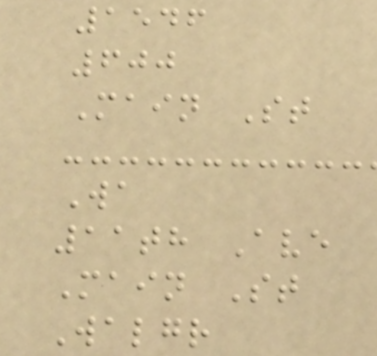1546
600
Main St
Wa
11th Ave
Main St
Walgr
